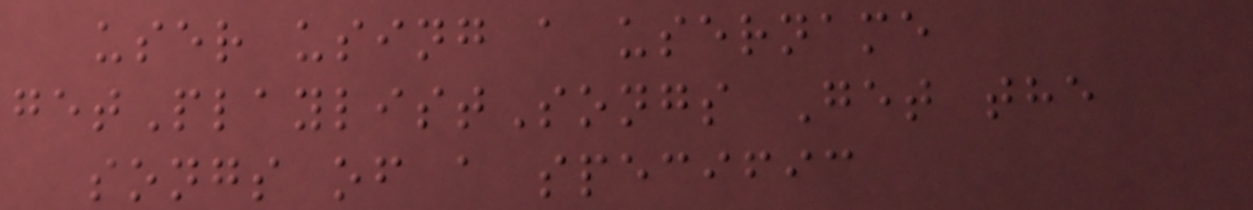user using a username
getPlaylistSongs Get the
songs of a specific
